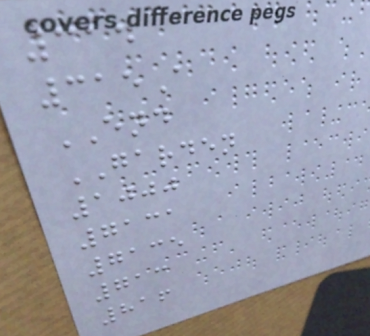314
315A
END
GARDEN
1000
7131
7135
713
816
